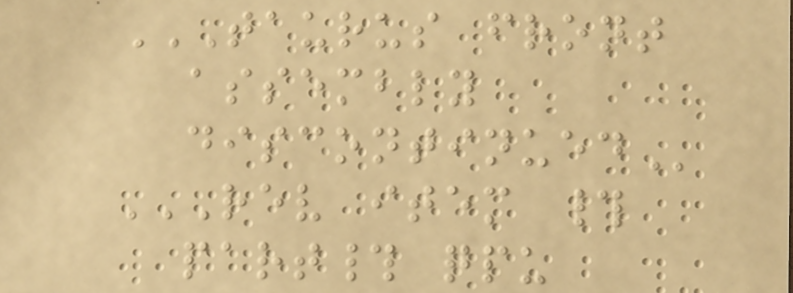TAURUS FRONT
ASSEMBLY
DISCONTINUED
REV ITEM #
PART# QPU
